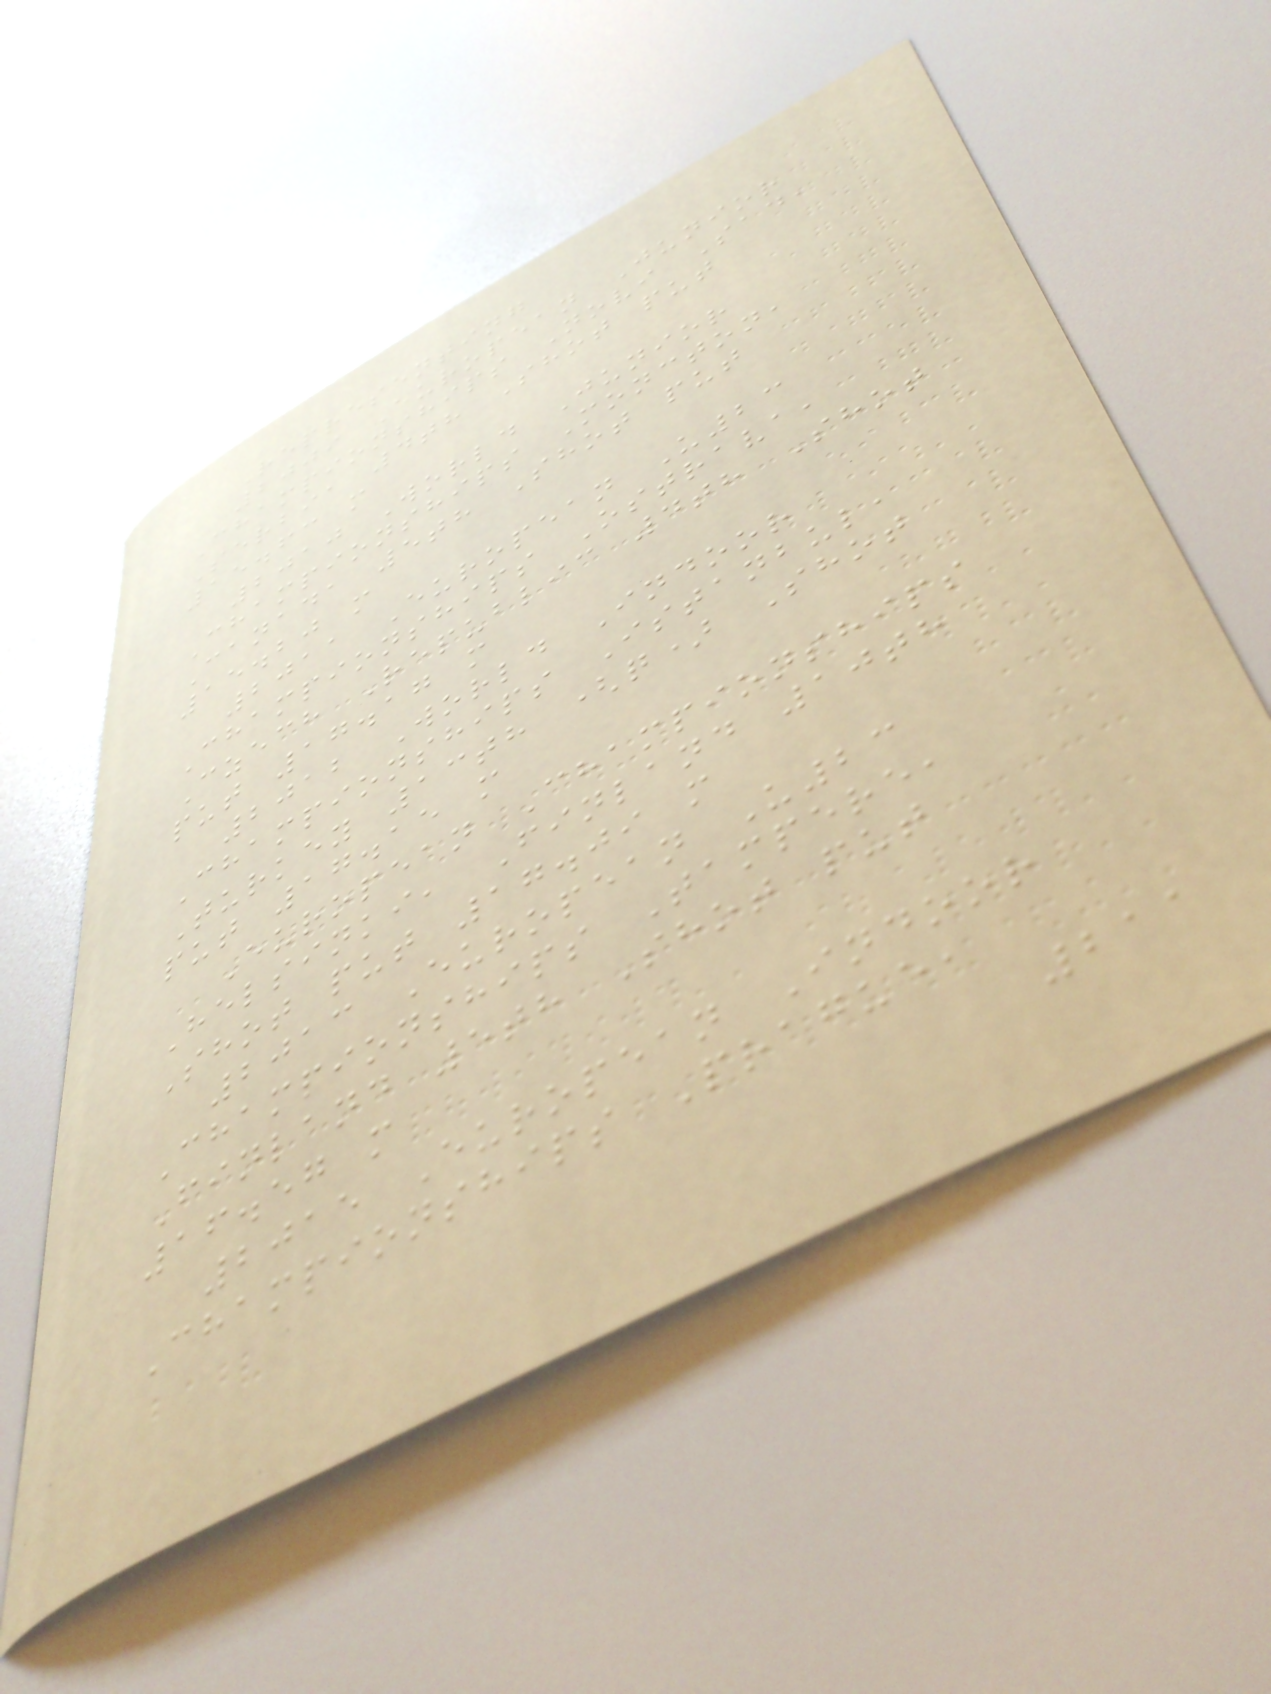Representing
2009 European Junior
Championships Novi Sad,
Serbia 4th Shot put
15.63 m
2010 World Junior
Championships Moncton,
Canada 5th Shot put
15.20 m
2011 European U23
Championships Ostrava,
Czech Republic 4th Shot
put 17.17 m
2012 World Indoor
Championships Istanbul,
Turkey 13th (q) Shot
put 17.15 m
European Championships
Helsinki, Finland 10th
Shot put 17.09 m
2013 European U23
Championships Tampere,
Finland 5th Shot put
16.57 m
2015 European Indoor
Championships Prague,
211
